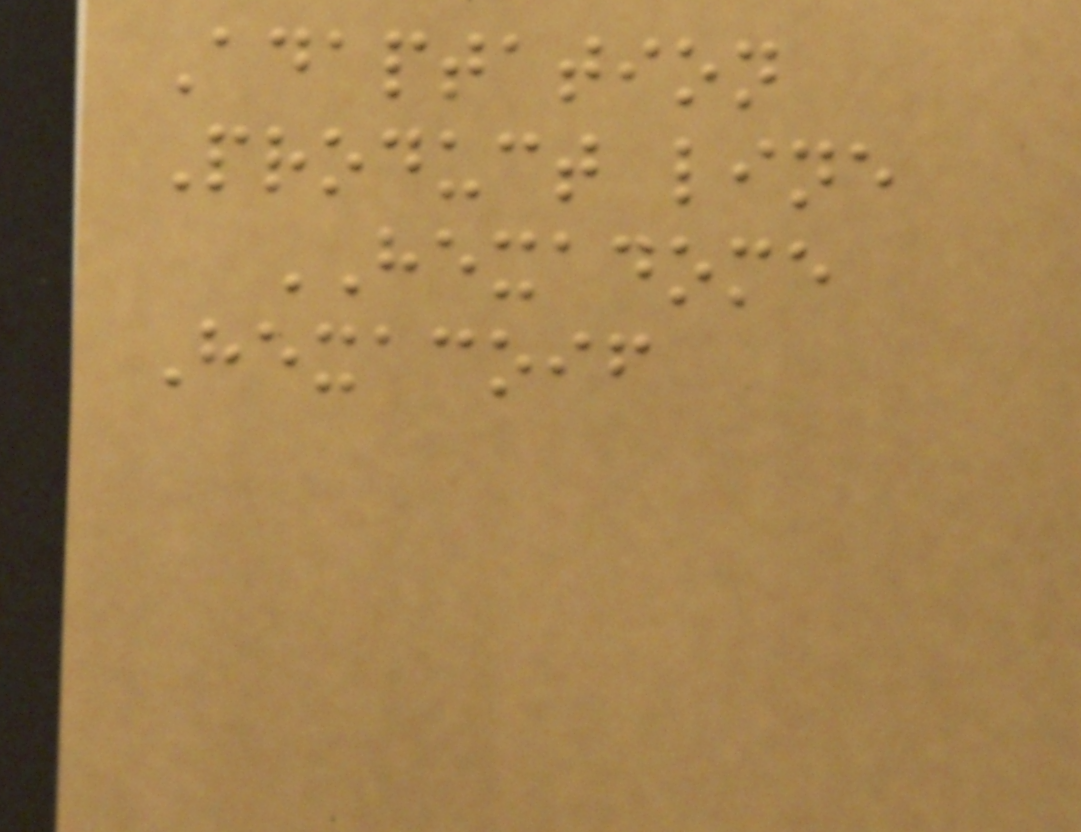Adaptation
Product line
HEXADOME
Hexacoif
